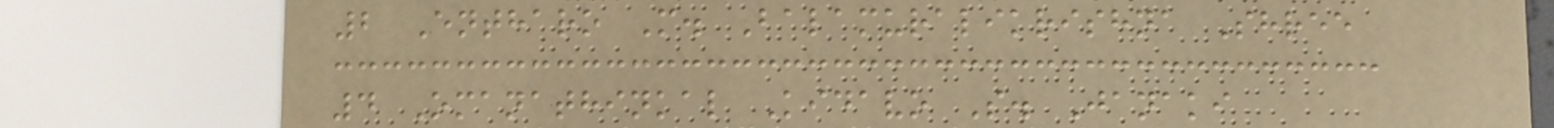2 Entharo M. Balamuralikrishna Shree
4 Omanathinkal Kidavo S. Janaki
